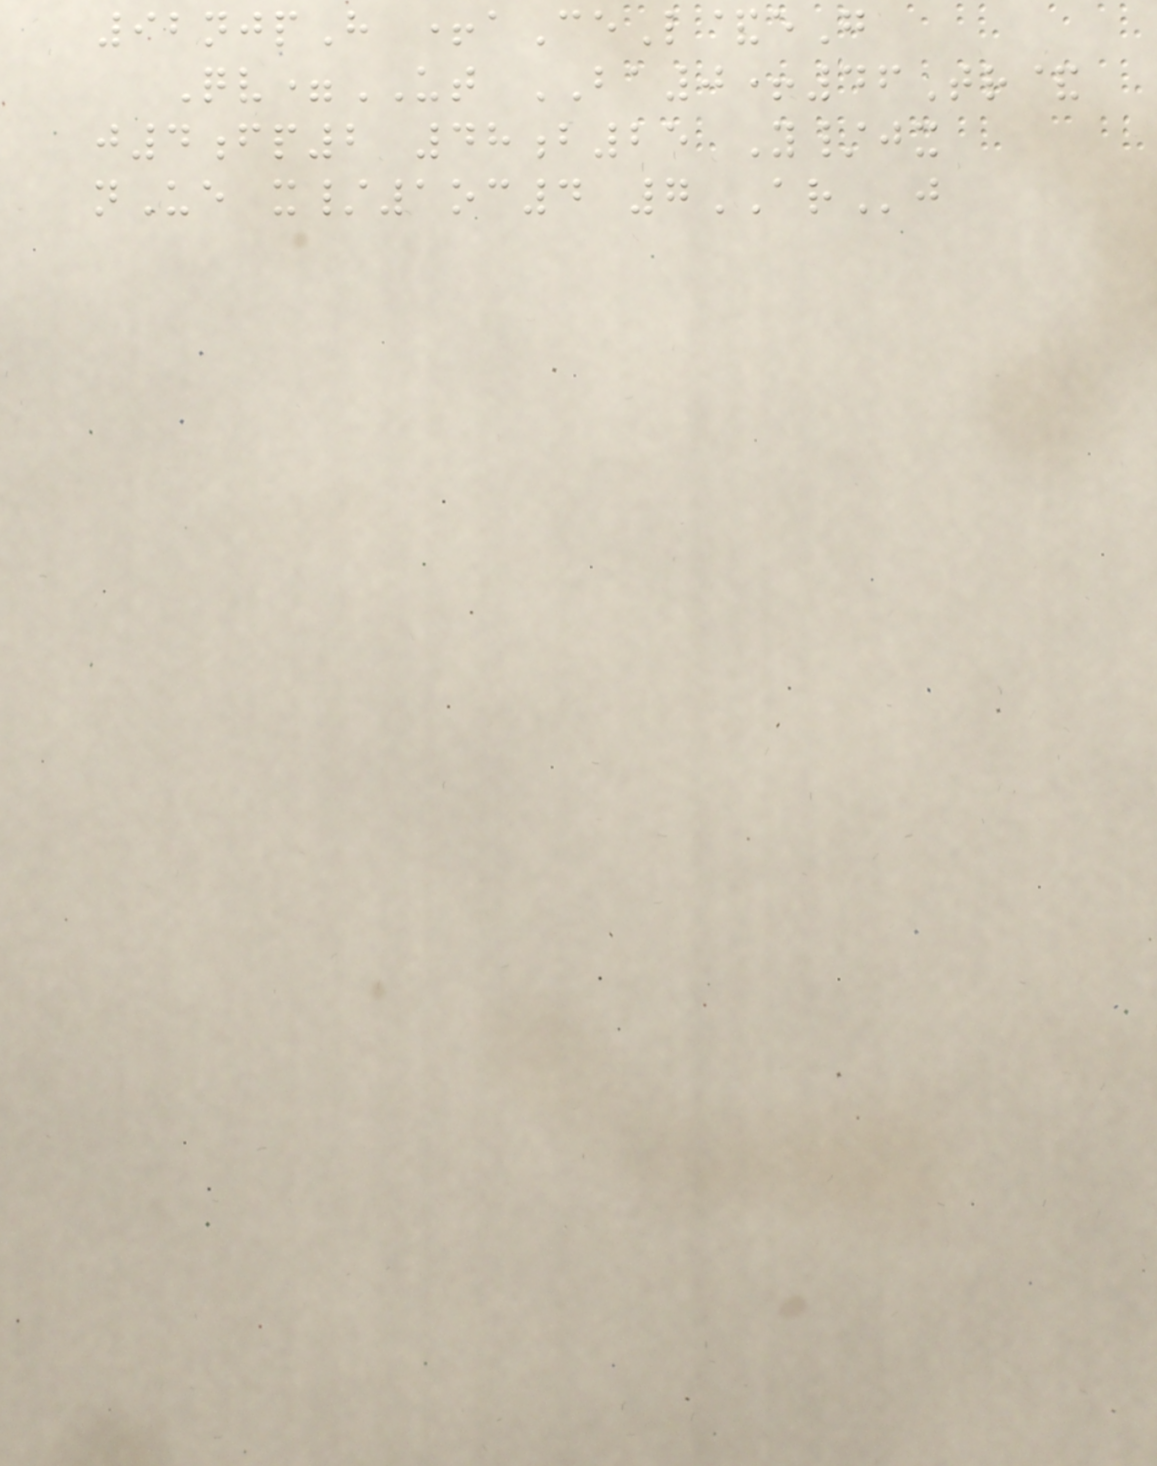92njpH +aCeL&eG
Qv=UT BA0+46Tr&
j4fp2 48b25 Y/jx
nUe x/1oc4 7ARj
